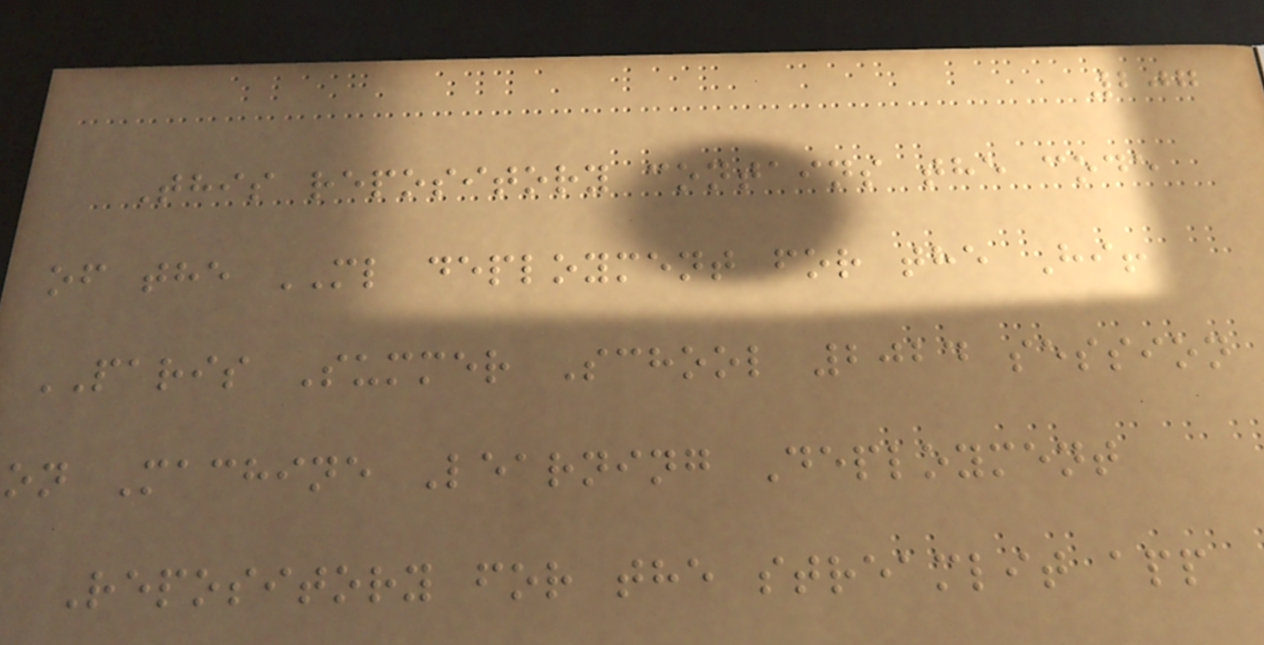207
This repository contains the code
of the ML deployment for the Hi!
PARIS Summer School 2024 session
on Machine Learning Deployment
Repository for the streamlit app
